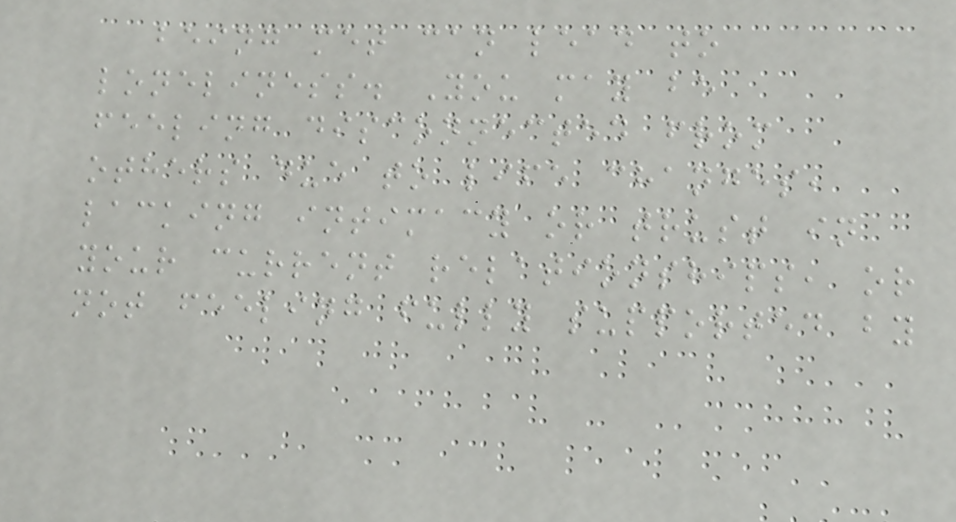being met can lead to
loneliness. You may be
feeling disconnected from
others due to life changes,
lacking intimacy or trust in
your current relationships, or
not feeling fully supported by
